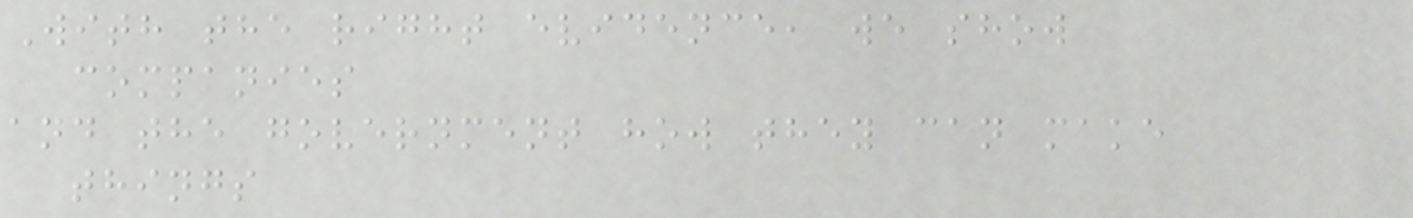With the right evidence, we show
companies
and the government how they can make
things
